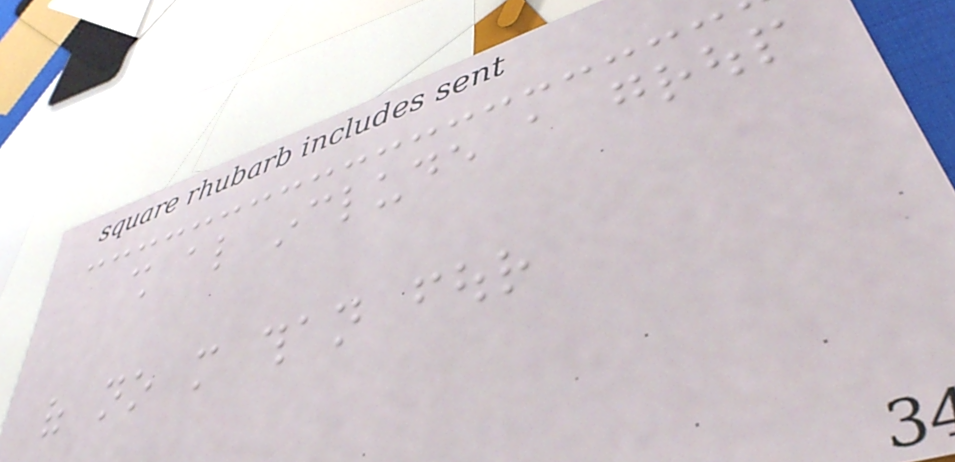shall also include a group
of no more than four
